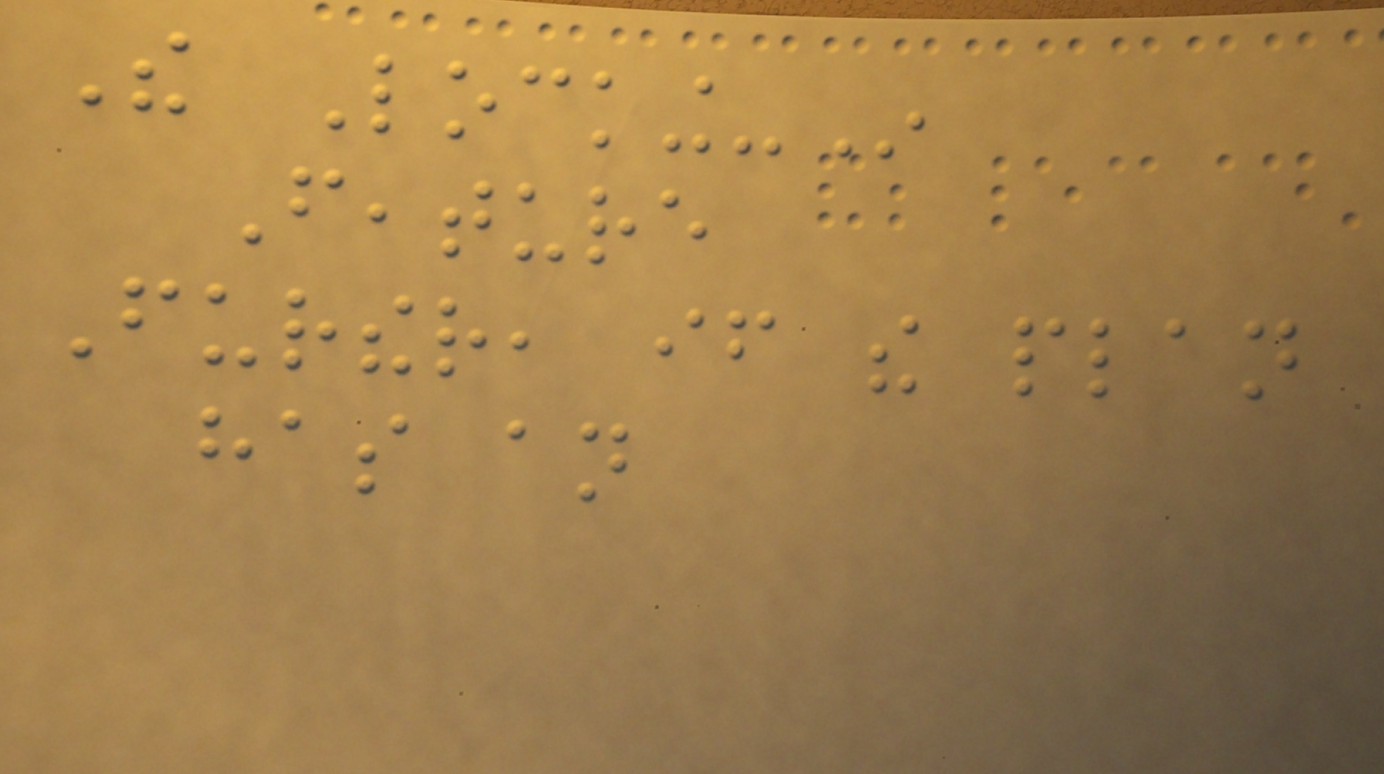The Locking-In
Feature
Further, if the plan
has an
